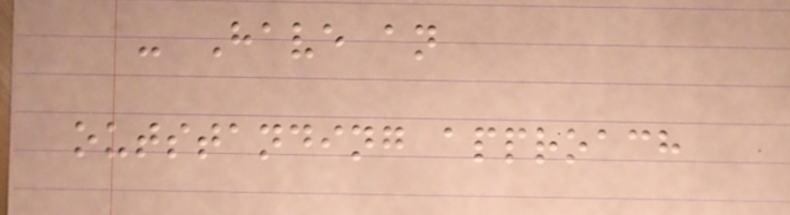- Have an
outstanding approach
